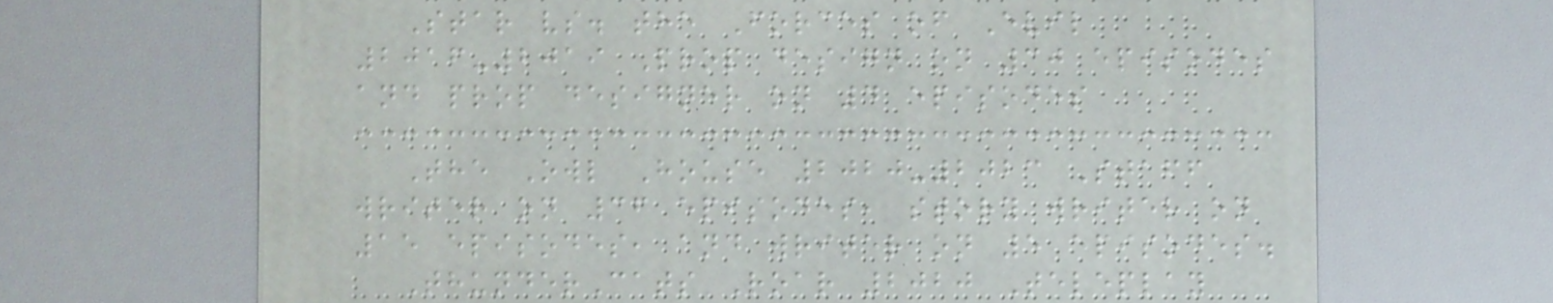Star vs. the Forces of Evil
2016-2019 Prop design on 30 episodes
and prop designer on 4 episodes
The Owl House 2020-2023 Staff
writer on 36 episodes, story writer on
15 episodes, and writer on 5 episodes.
ThunderCats Roar 2020 Teleplay
